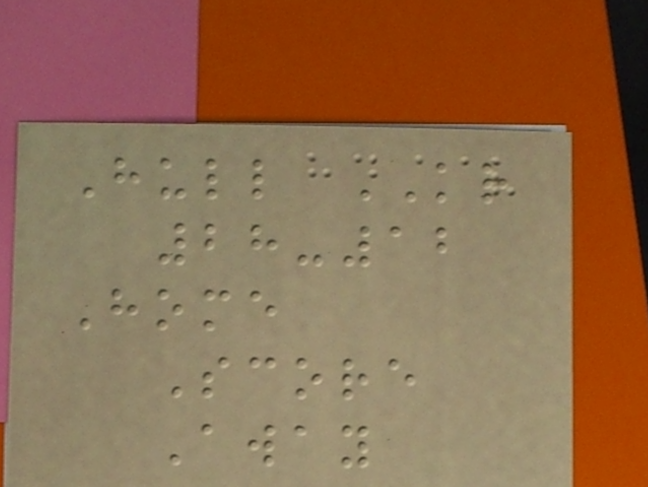Hull KR
28-12
Home
Score
Away
